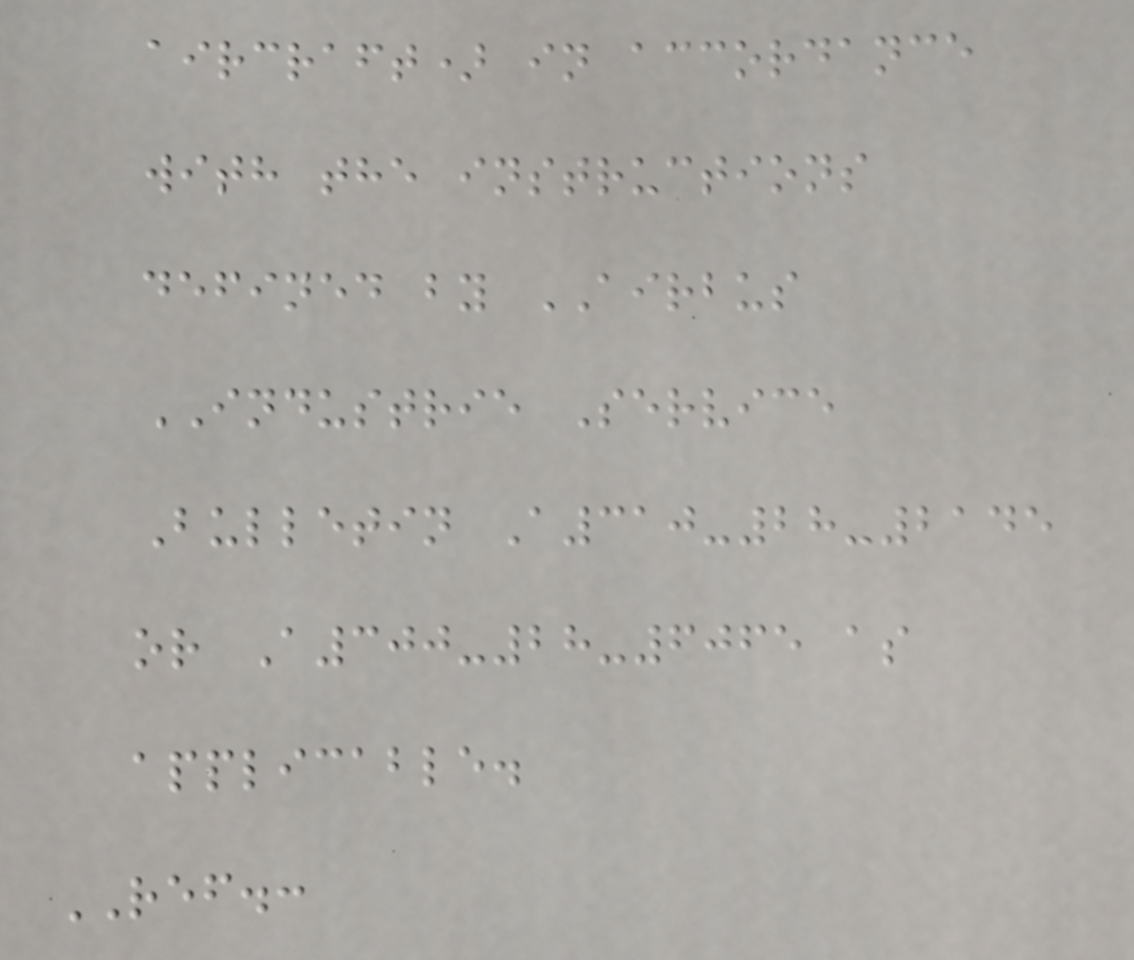aircraft) in accordance
with the instructions
defined by AIRBUS
INDUSTRIE Service
Bulletin A310-28-2145
or A300-28-6065 as
applicable.
REF.:
